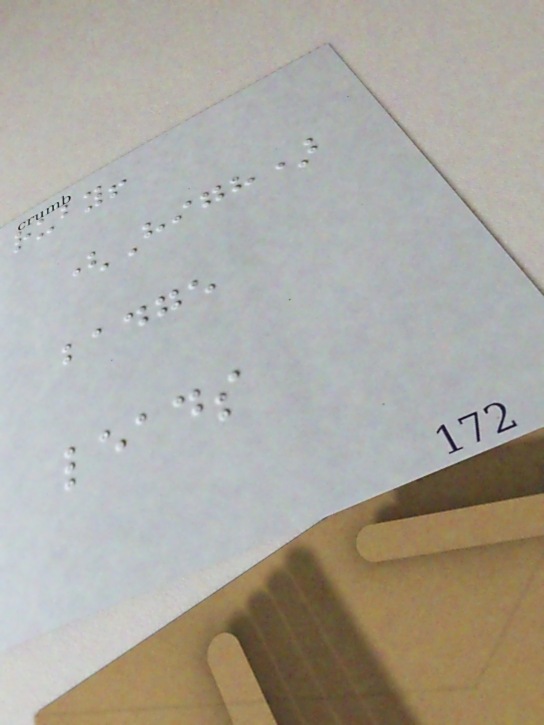ruby!
(High)
badge
leads
